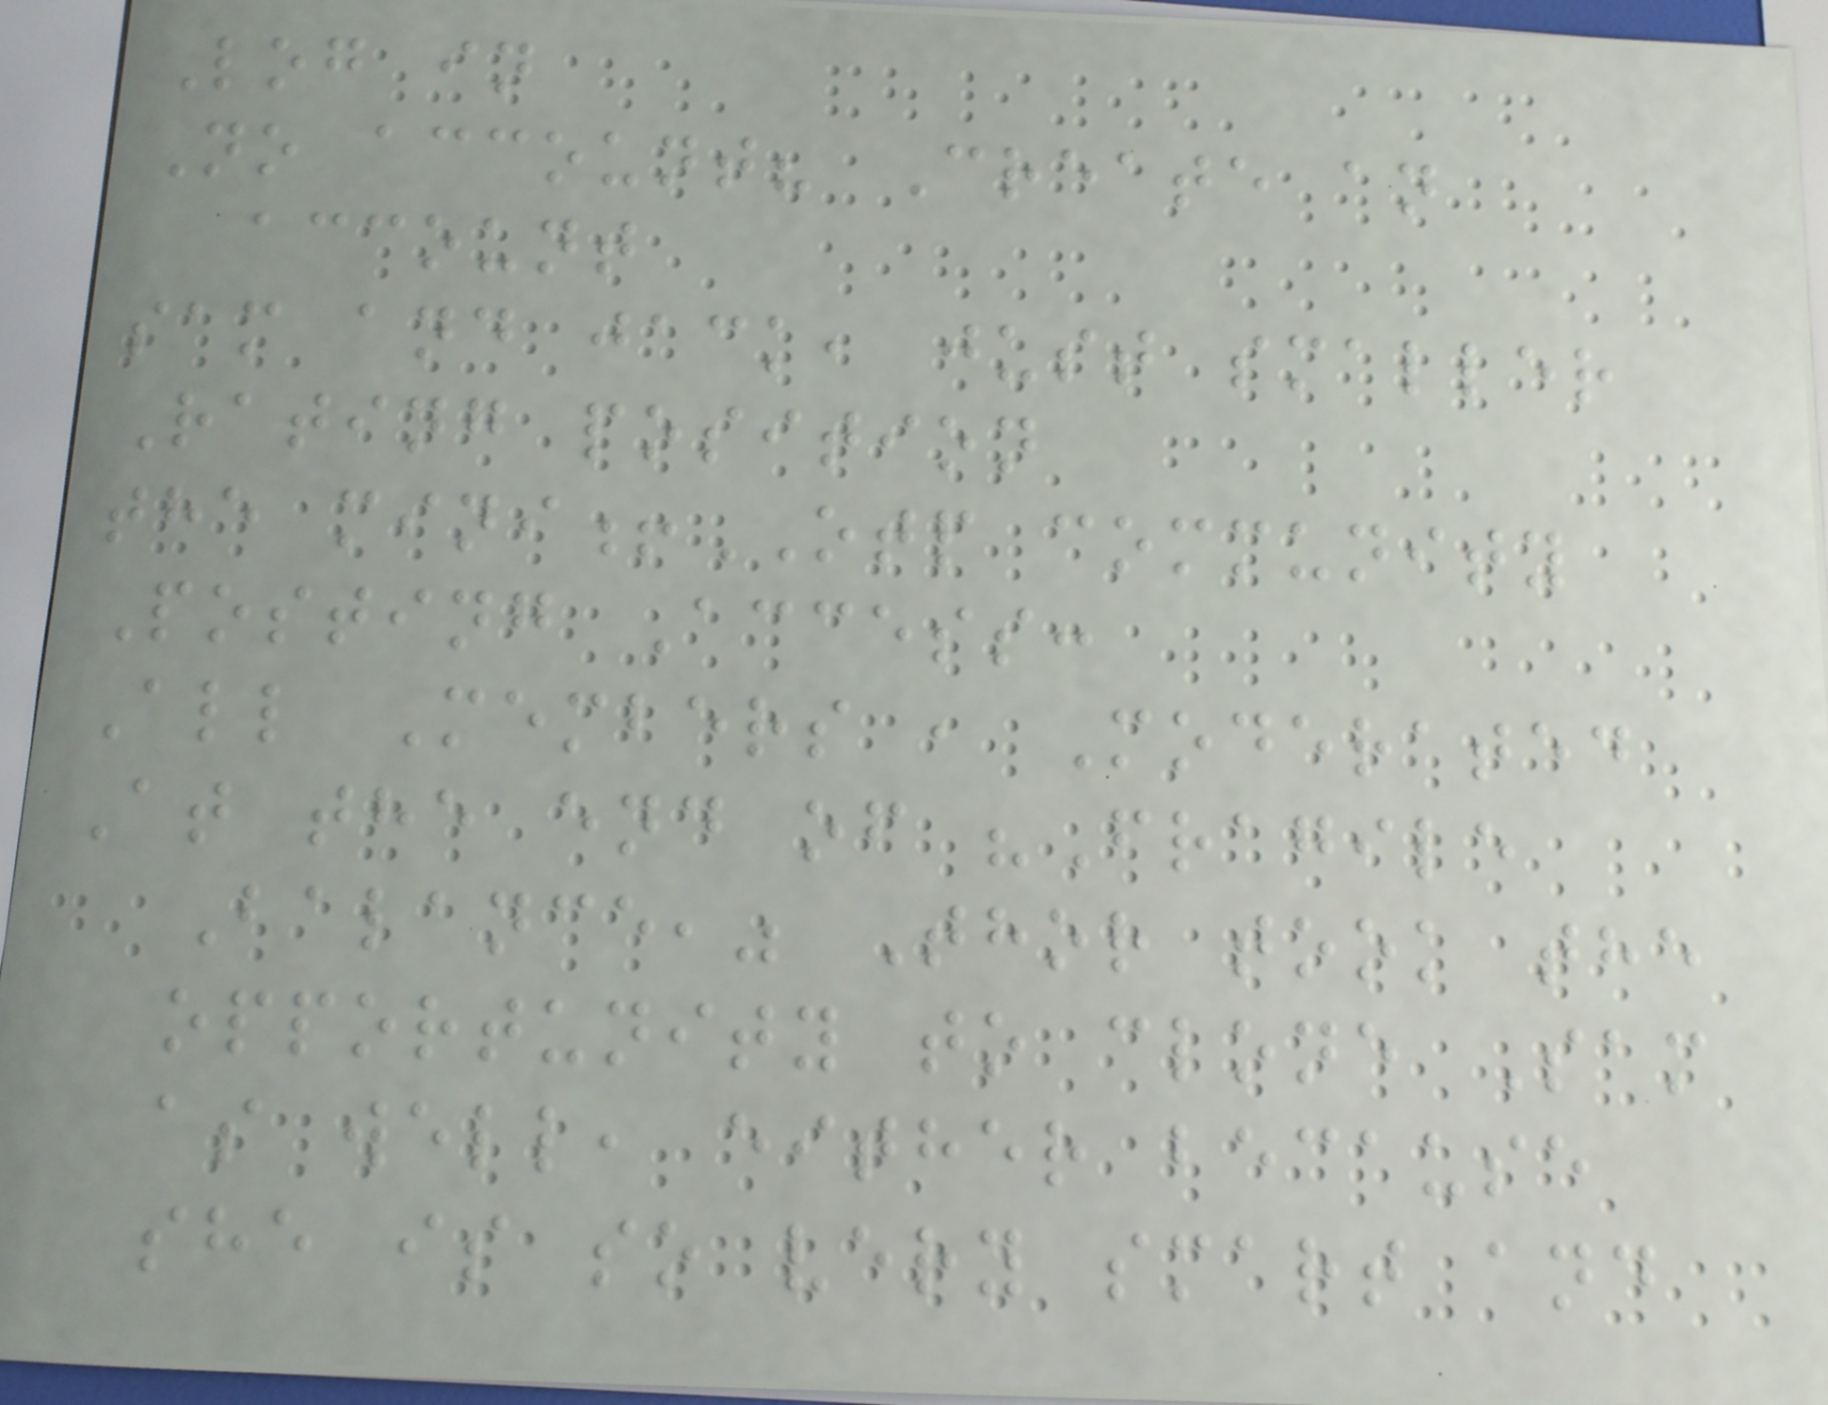Log in
No account? Create an
account
sam and jack, just smaller
Rating position
the mini!OTP community
Posting Access:
All Members , Moderated
At the end of "Fragile
Balance," Thor took the
opportunity to clone Sam
as well, either because
she is so very smart and
